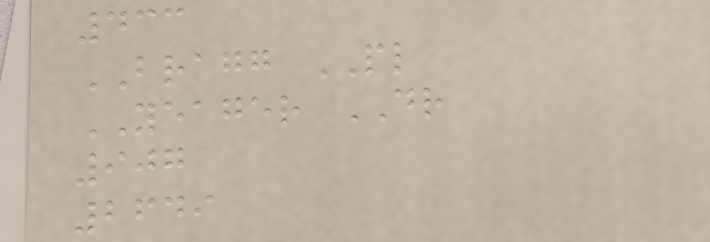433
BRAGG PL
YEAGER DR
907
2649
